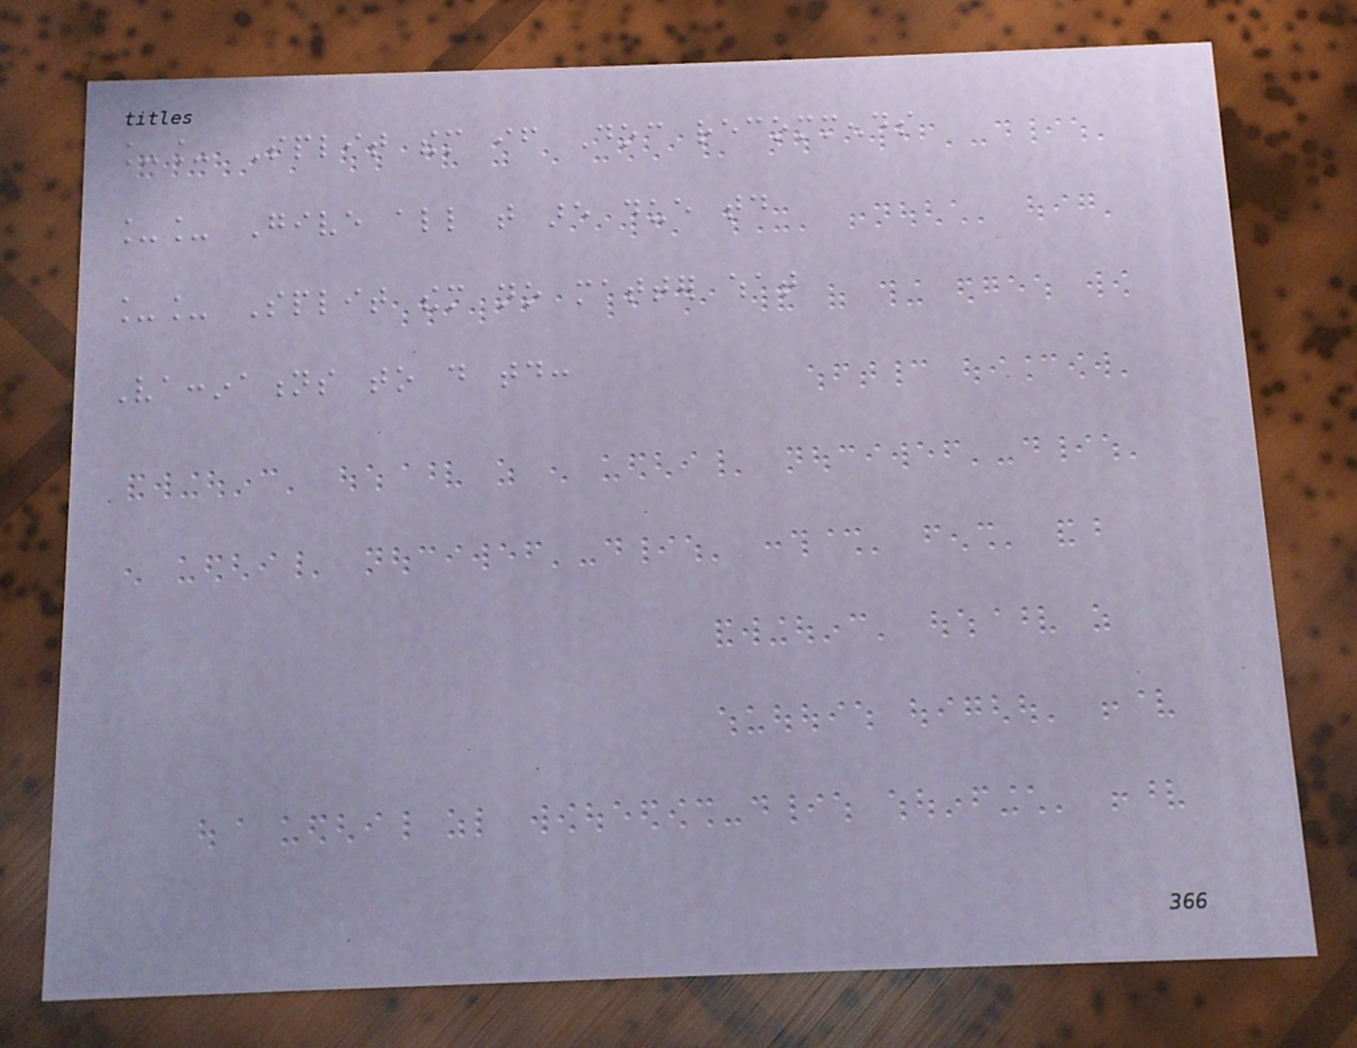__ Split them if Doc recommends
__ Give all that are due today
__ Split them no matter what
Vaccinations to do today:
